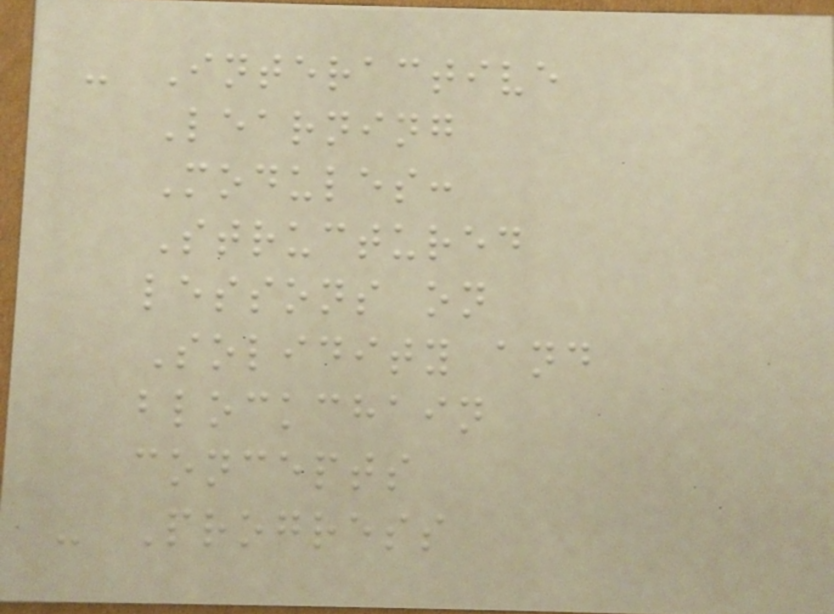- Interactive
Learning
Modules:
Structured
lessons on
Solidity and
blockchain
concepts
- Progress
